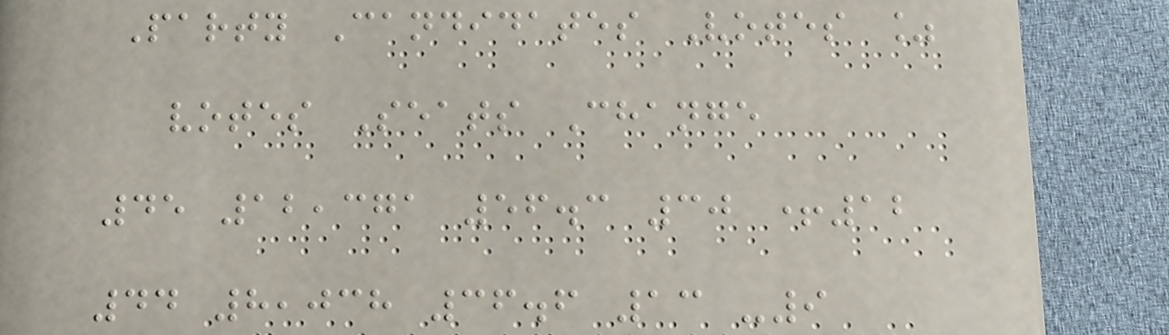Party Candidates Votes %
votes Seats Change
45 12,371 56.3 30 +12
44 8,038 36.6 13 -9
